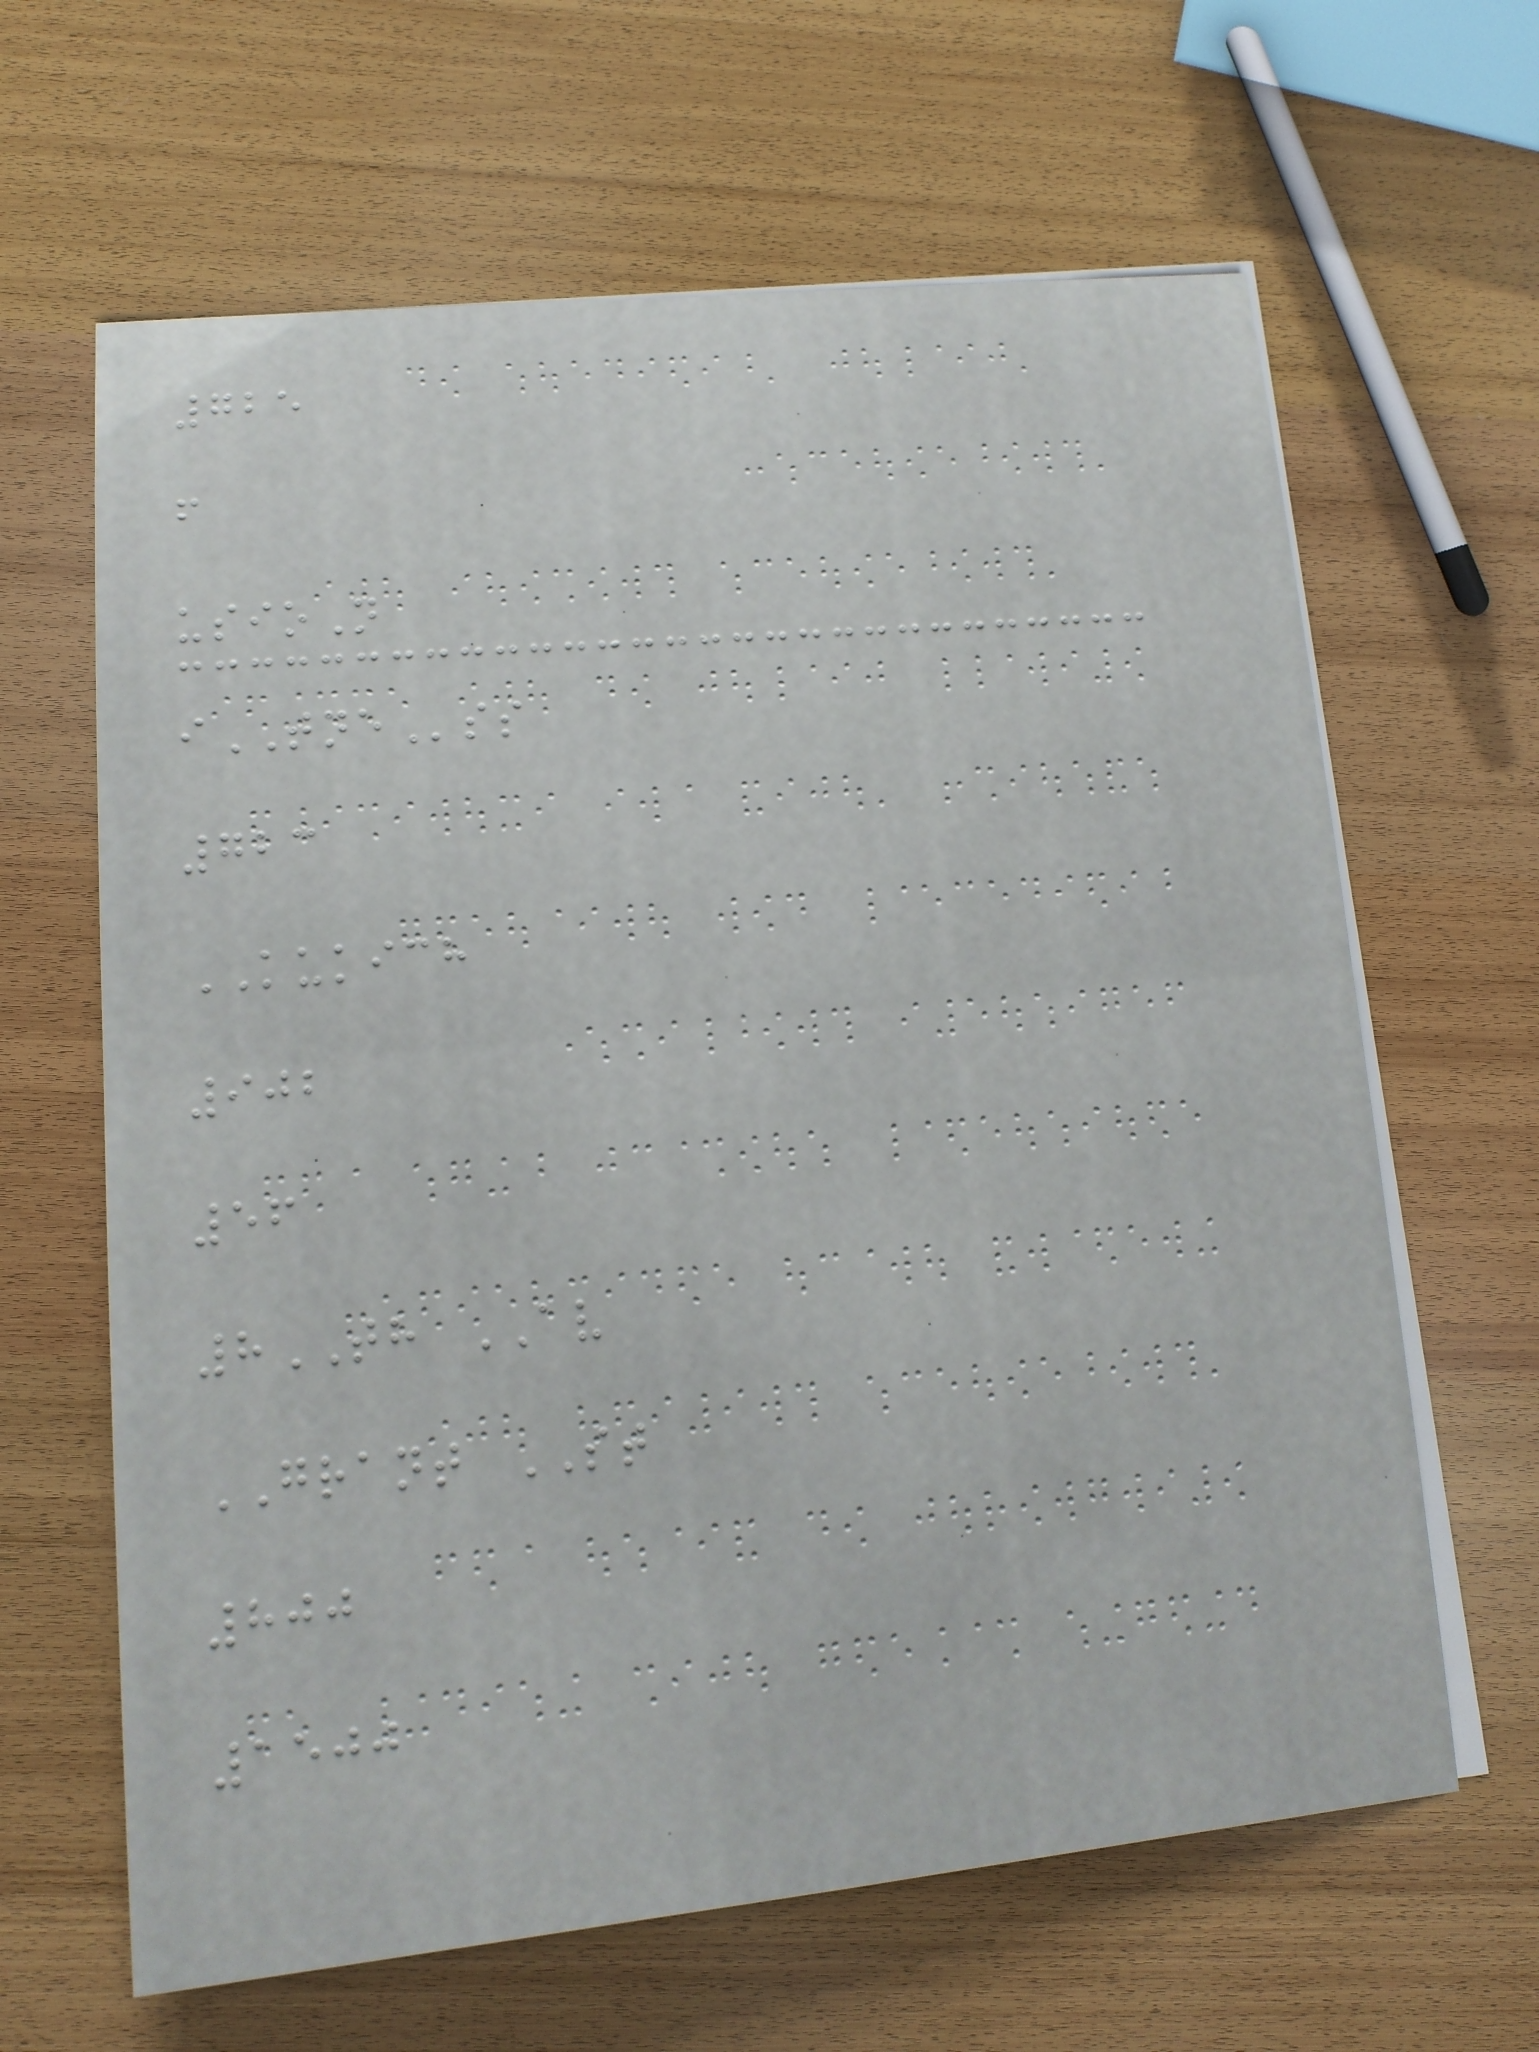725
f
usioN
iTNEss
723
KUKICH
902
56
8TH AV
GRANT ST
800
1500
